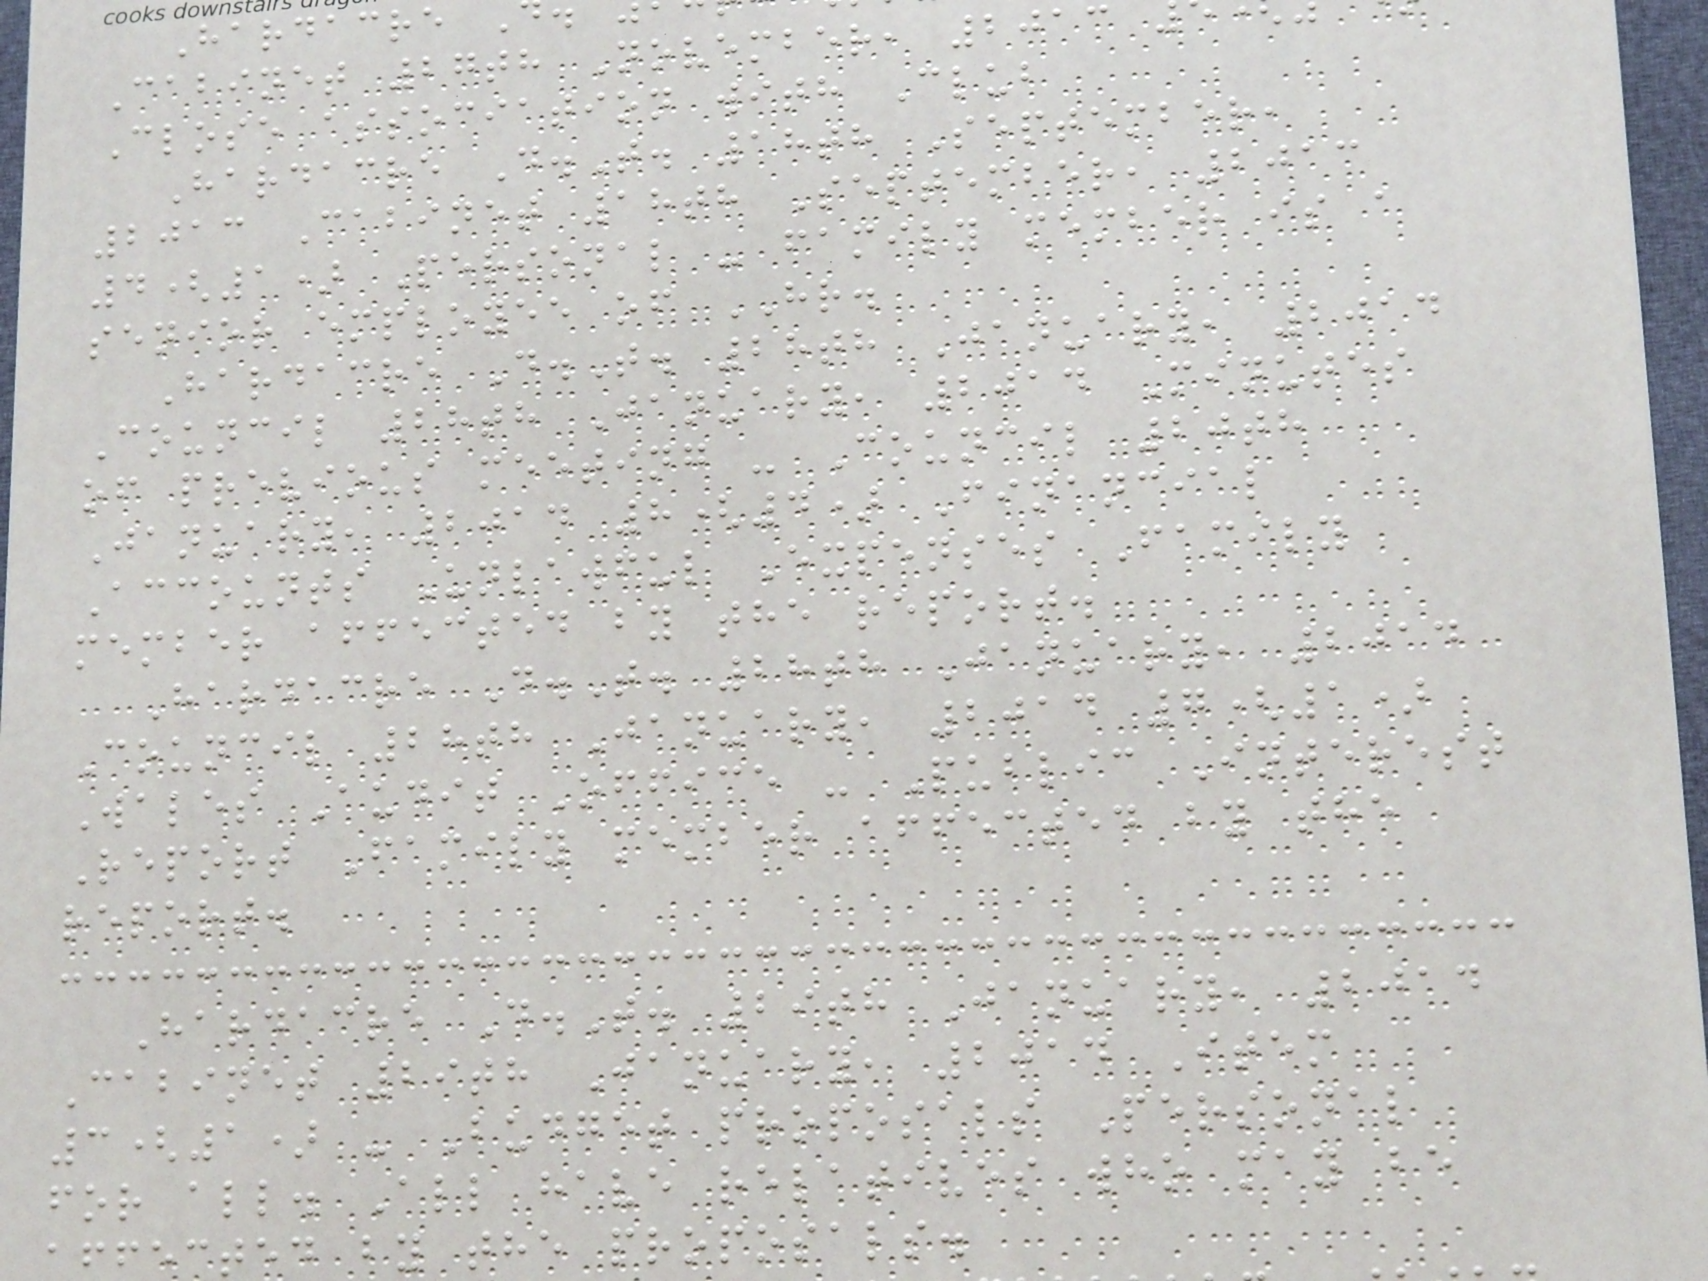Hardacre
Cabinet 27th November, 2013
Close association with Club
Hardacre D.T. 18th September,
2013 Cabinet 18th September, 2013
4(1) Personal - family member is a
senior employee of HR.
Hardacre D.T. 28th January, 2014
Council 28th January, 2014 Minutes
of previous meeting - Council 20th
January, 2014 8(4) Financial
Accounts Unlawful Expenses Family
member affected by the report.
Hardacre D.T. 28th January, 2014
Council 28th January, 2014 7(1)
Wales Audit Office - Public Interest
Report Family member affected by the
report.
Hardacre D.T. 29th January, 2014
Cabinet 29th January, 2014 Item
3(1) - Budget proposals Personal
for all. All have relatives who may be
ffected by the proposals.
